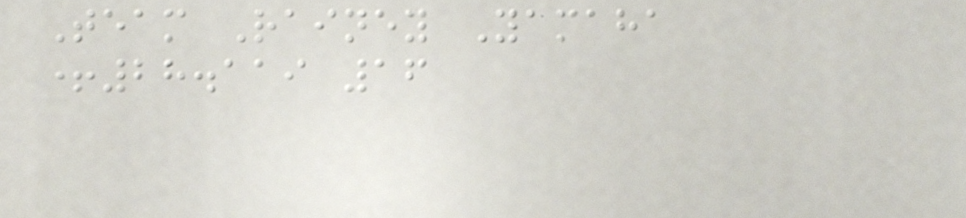Team Rainey Yamaha
+28.119 16
